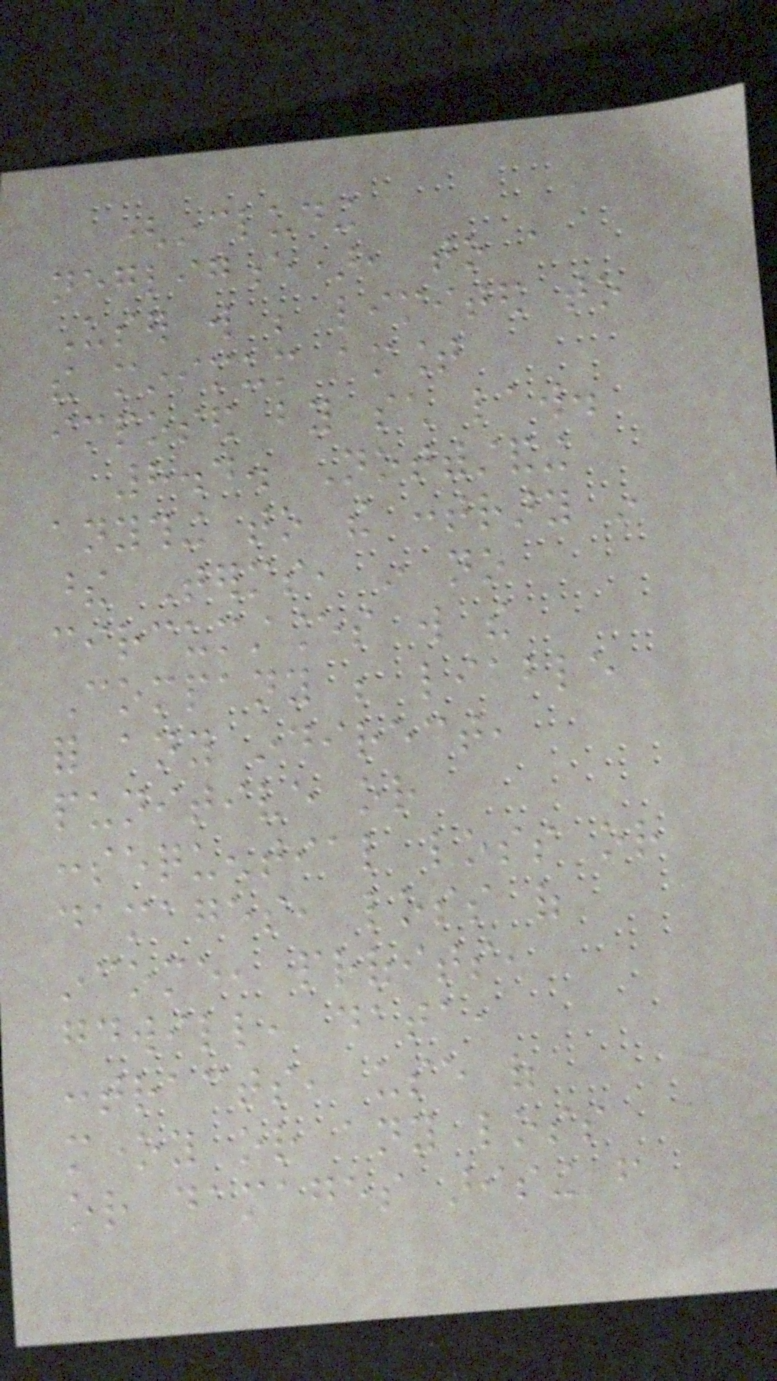(including
negligence), to a
User will be limited to
the minimum amount
imposed by such law.
8.4. Notwithstanding
anything to the contrary in
these Terms, in no
circumstances will the
Company be liable
for any indirect,
punitive or
consequential loss or
damages, loss of
income, profits,
goodwill, data,
contracts, use of
money or any loss
or damages arising from
